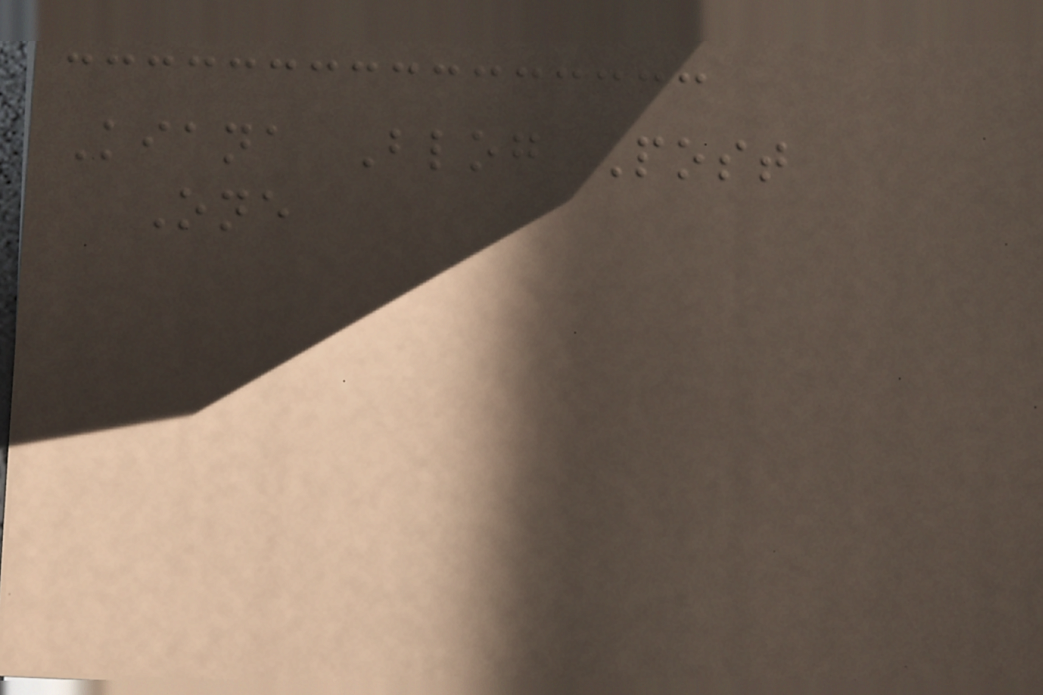Kiana Blog Post
One
